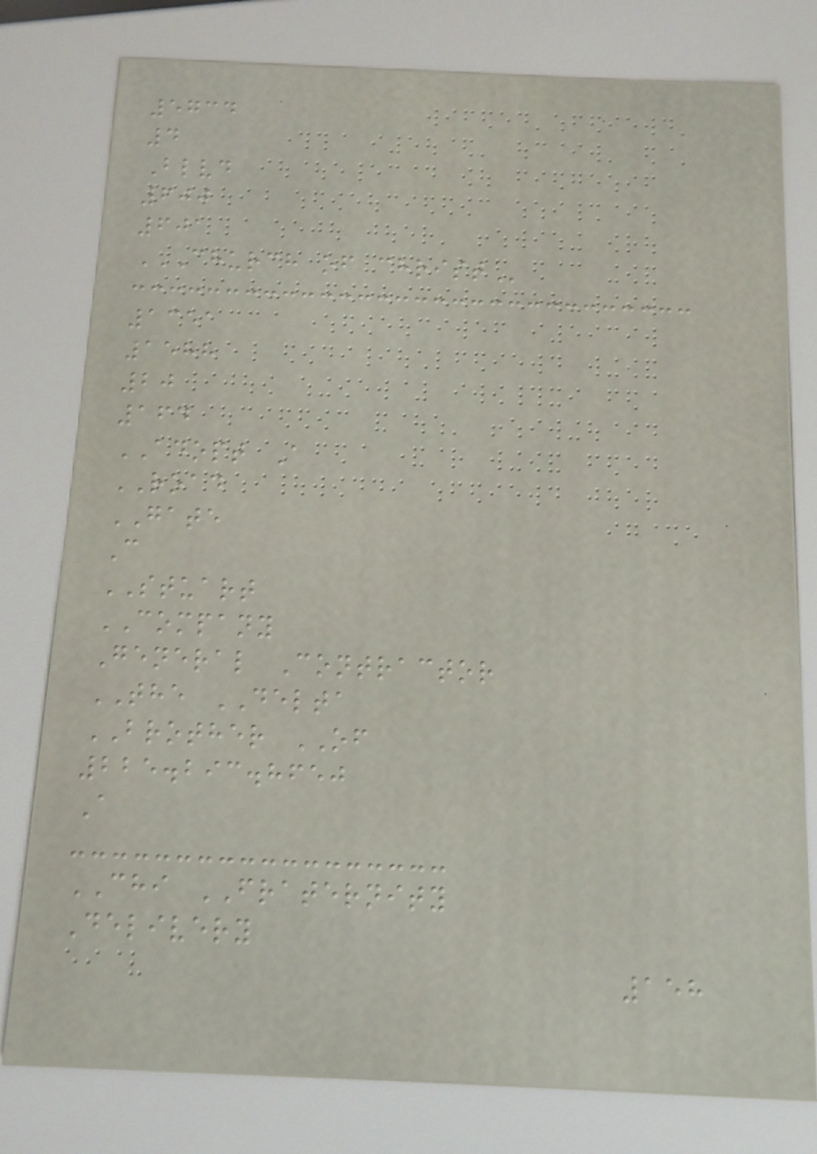5734
4
Blvd
600
601
CHURCH OF CHRIST
1351
1588
20
164
ADOPT A
ROAD
GATE
C
STUART
COMPANY
General Contractor
THE DELTA
BROTHER OF
225.293.8650
A
CHI FRATERNITY
Delivery
158
